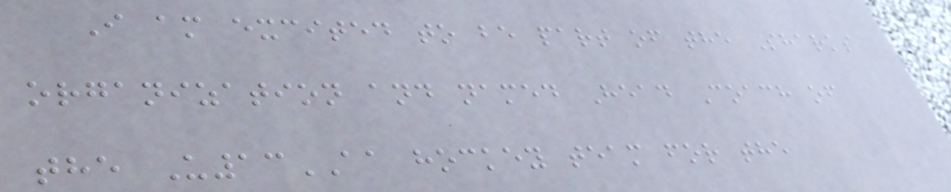I am excited to be part of the Sharks
organization and named Head Coach of
the U13AA hockey team for the
